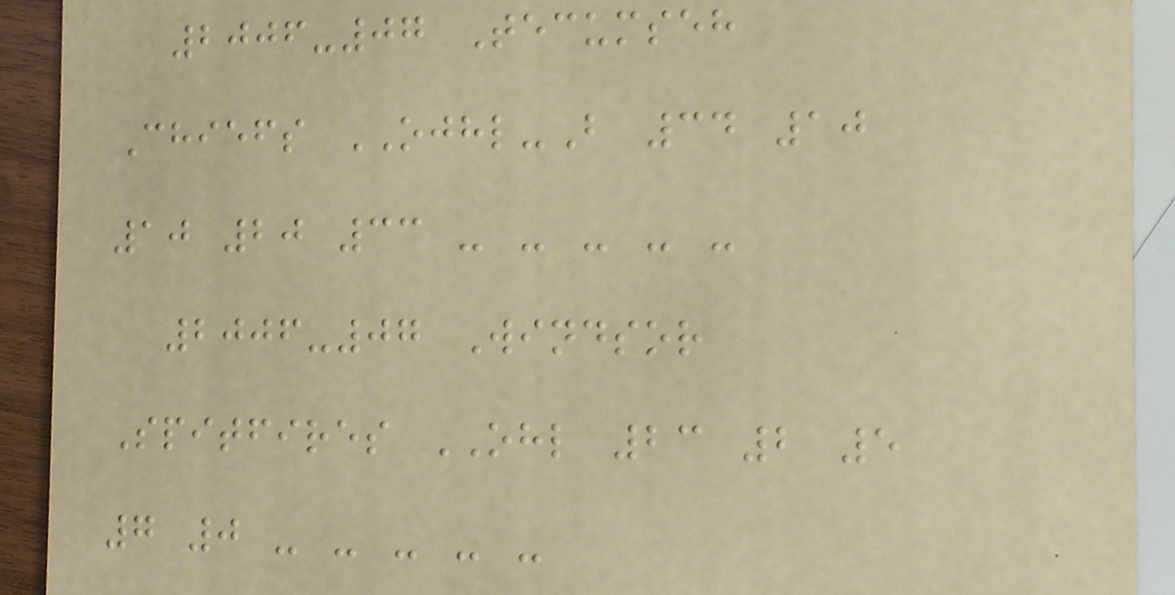2006-07 Tecumseh
Chiefs OJHL-B 34 10
10 20 33 - - - - -
2006-07 Windsor
Spitfires OHL 23 2 5
7 0 - - - - -
